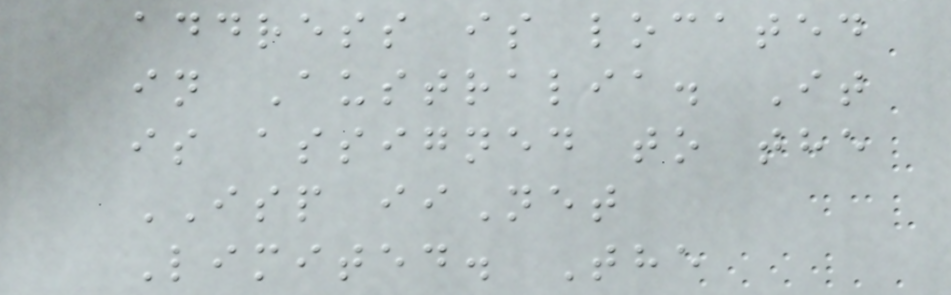address is located
in Australia. It
is assigned to the
ISP iiNet
Limited. The
